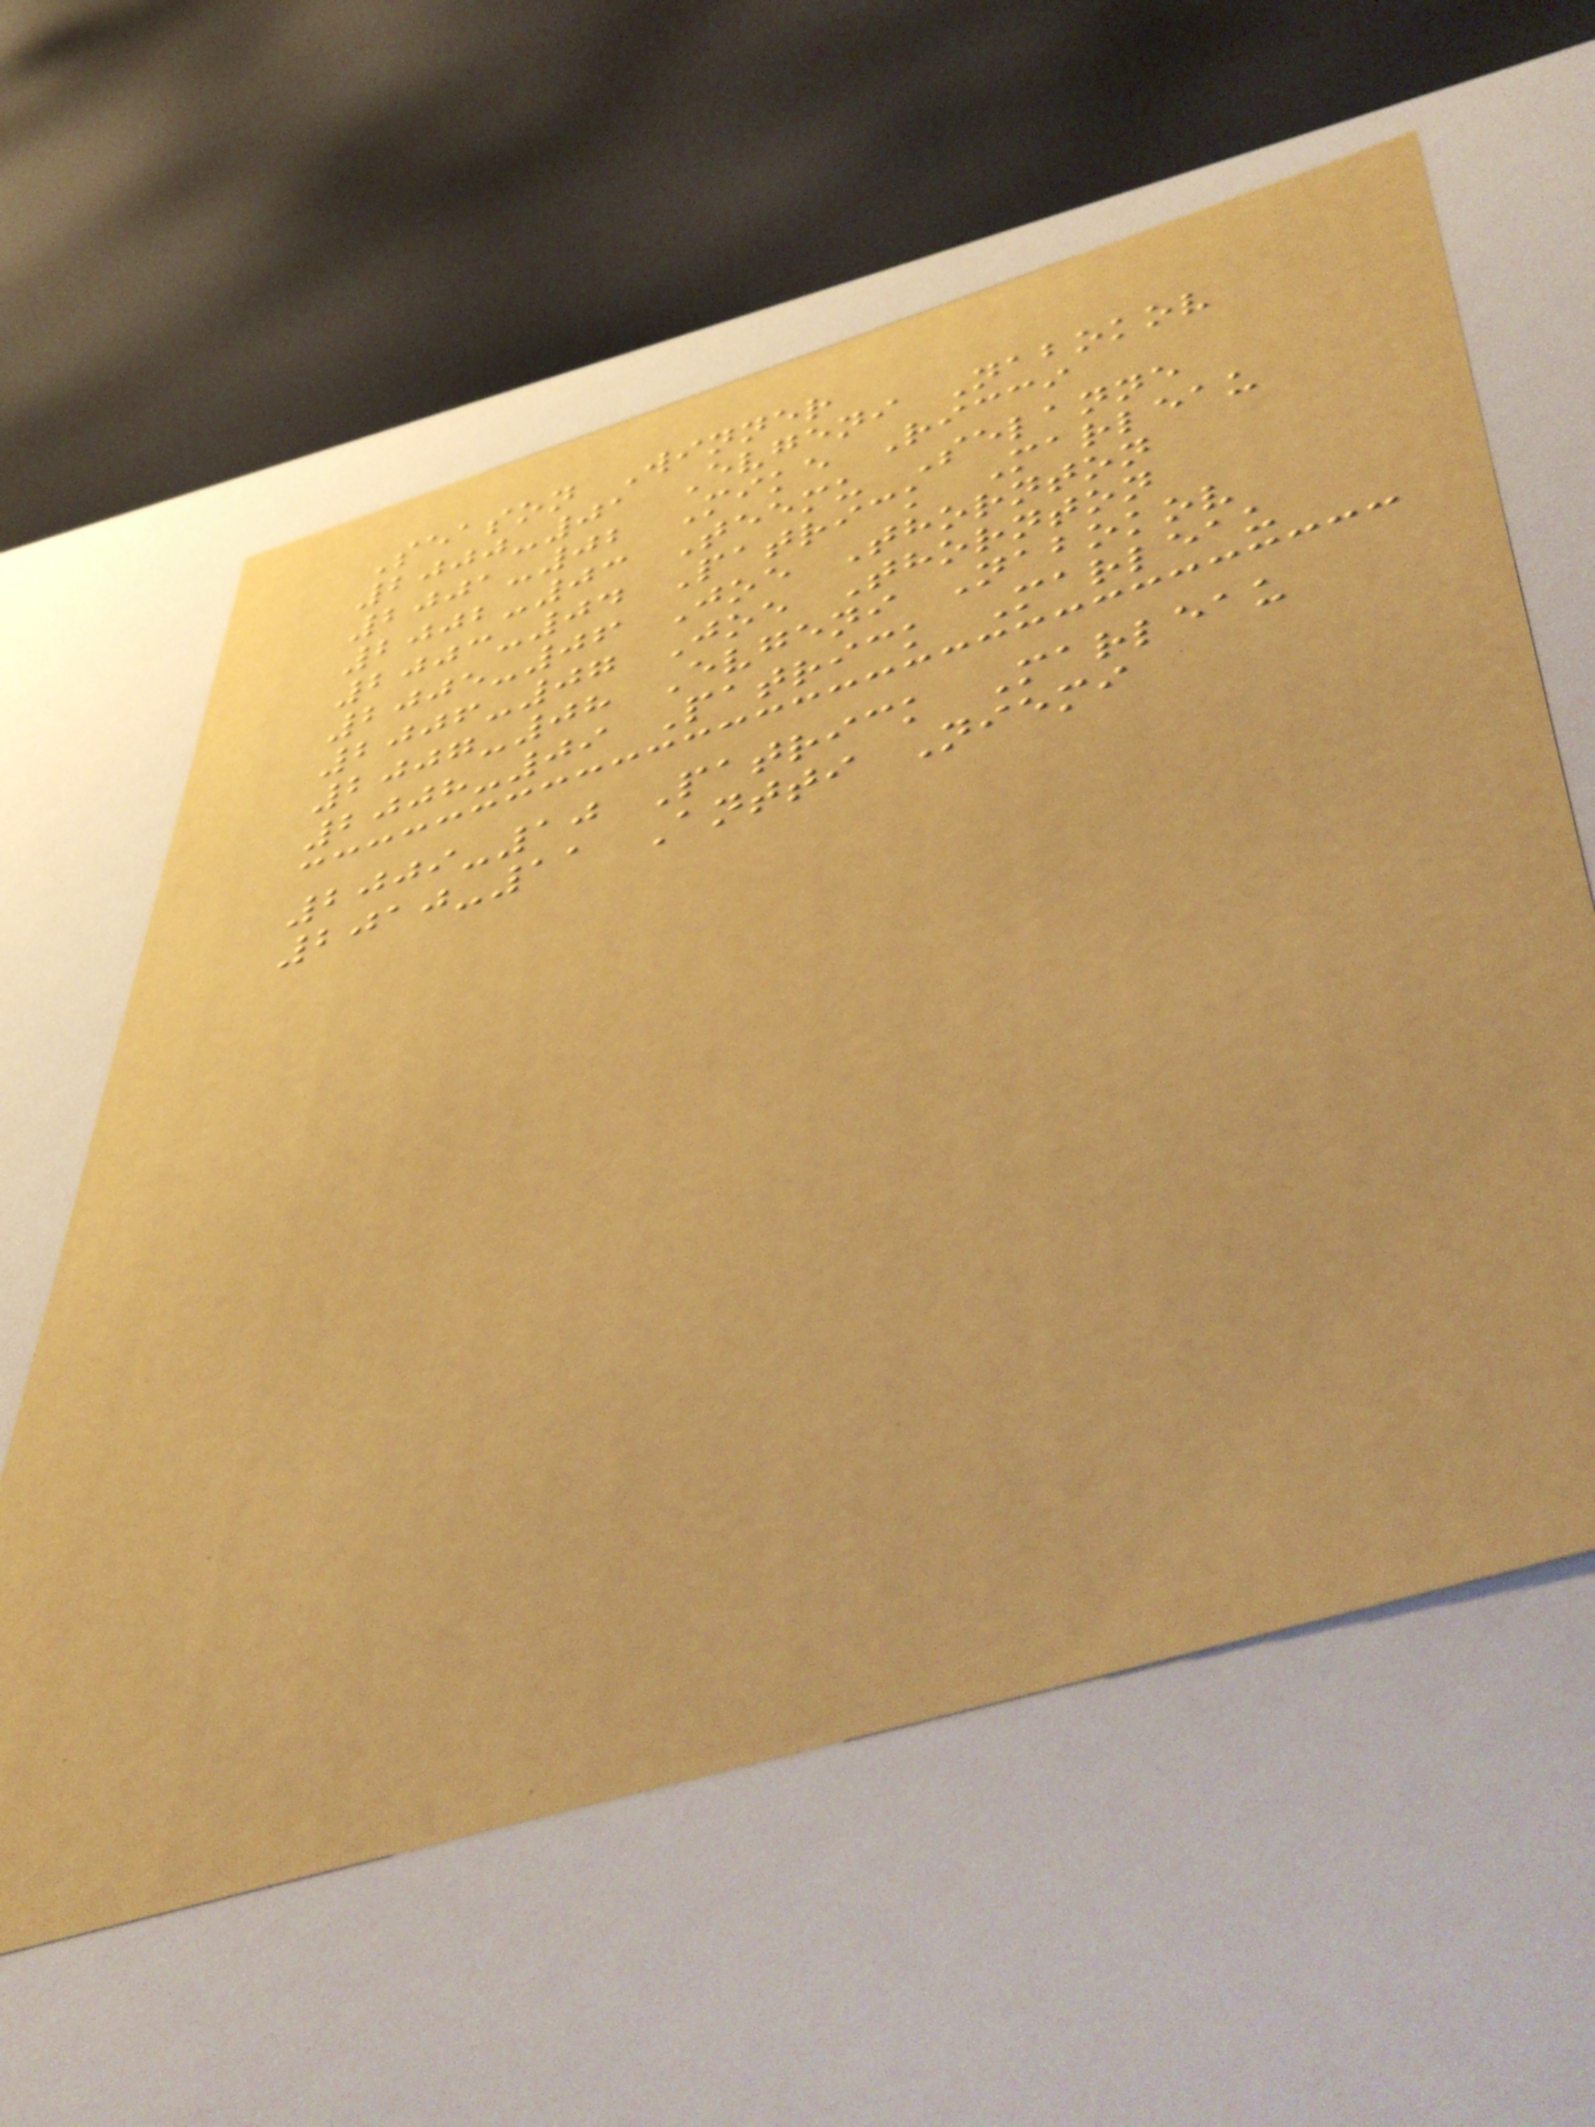Season Winner
2000-01 Evgeni Nabokov
2001-02 Mike Ricci
2002-03 Teemu Selanne
2003-04 Patrick Marleau
2005-06 Joe Thornton
2006-07 Joe Thornton
2007-08 Evgeni Nabokov
2008-09 Patrick Marleau
2009-10 Patrick Marleau
2010-11 Antti Niemi
